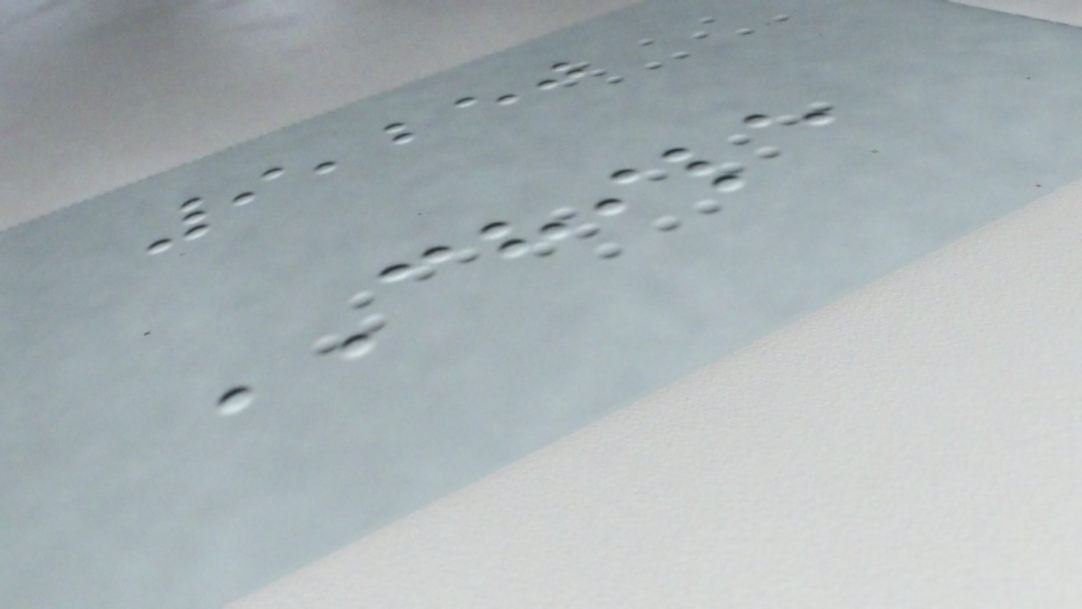9,250
CHILE
